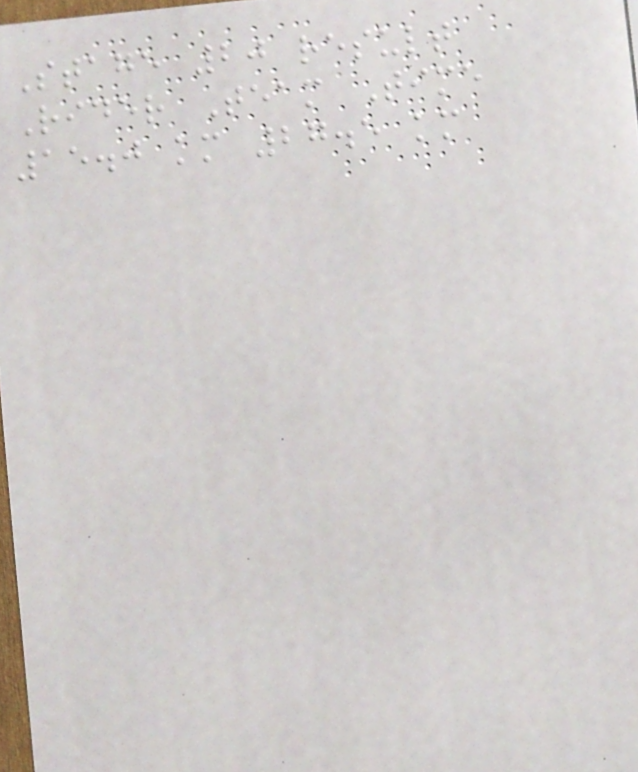Stage 20 result
Rider Team Time
15.0 km 27.5 km
